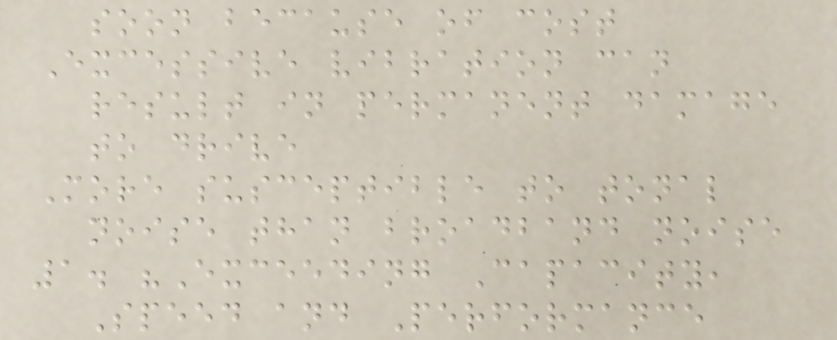soon because of cost
Excessive vibration can
result in permanent damage
to drive
More susceptible to tonal
noise than broadband noise
1. "Exceeding Capacity,
Speed and Performance
